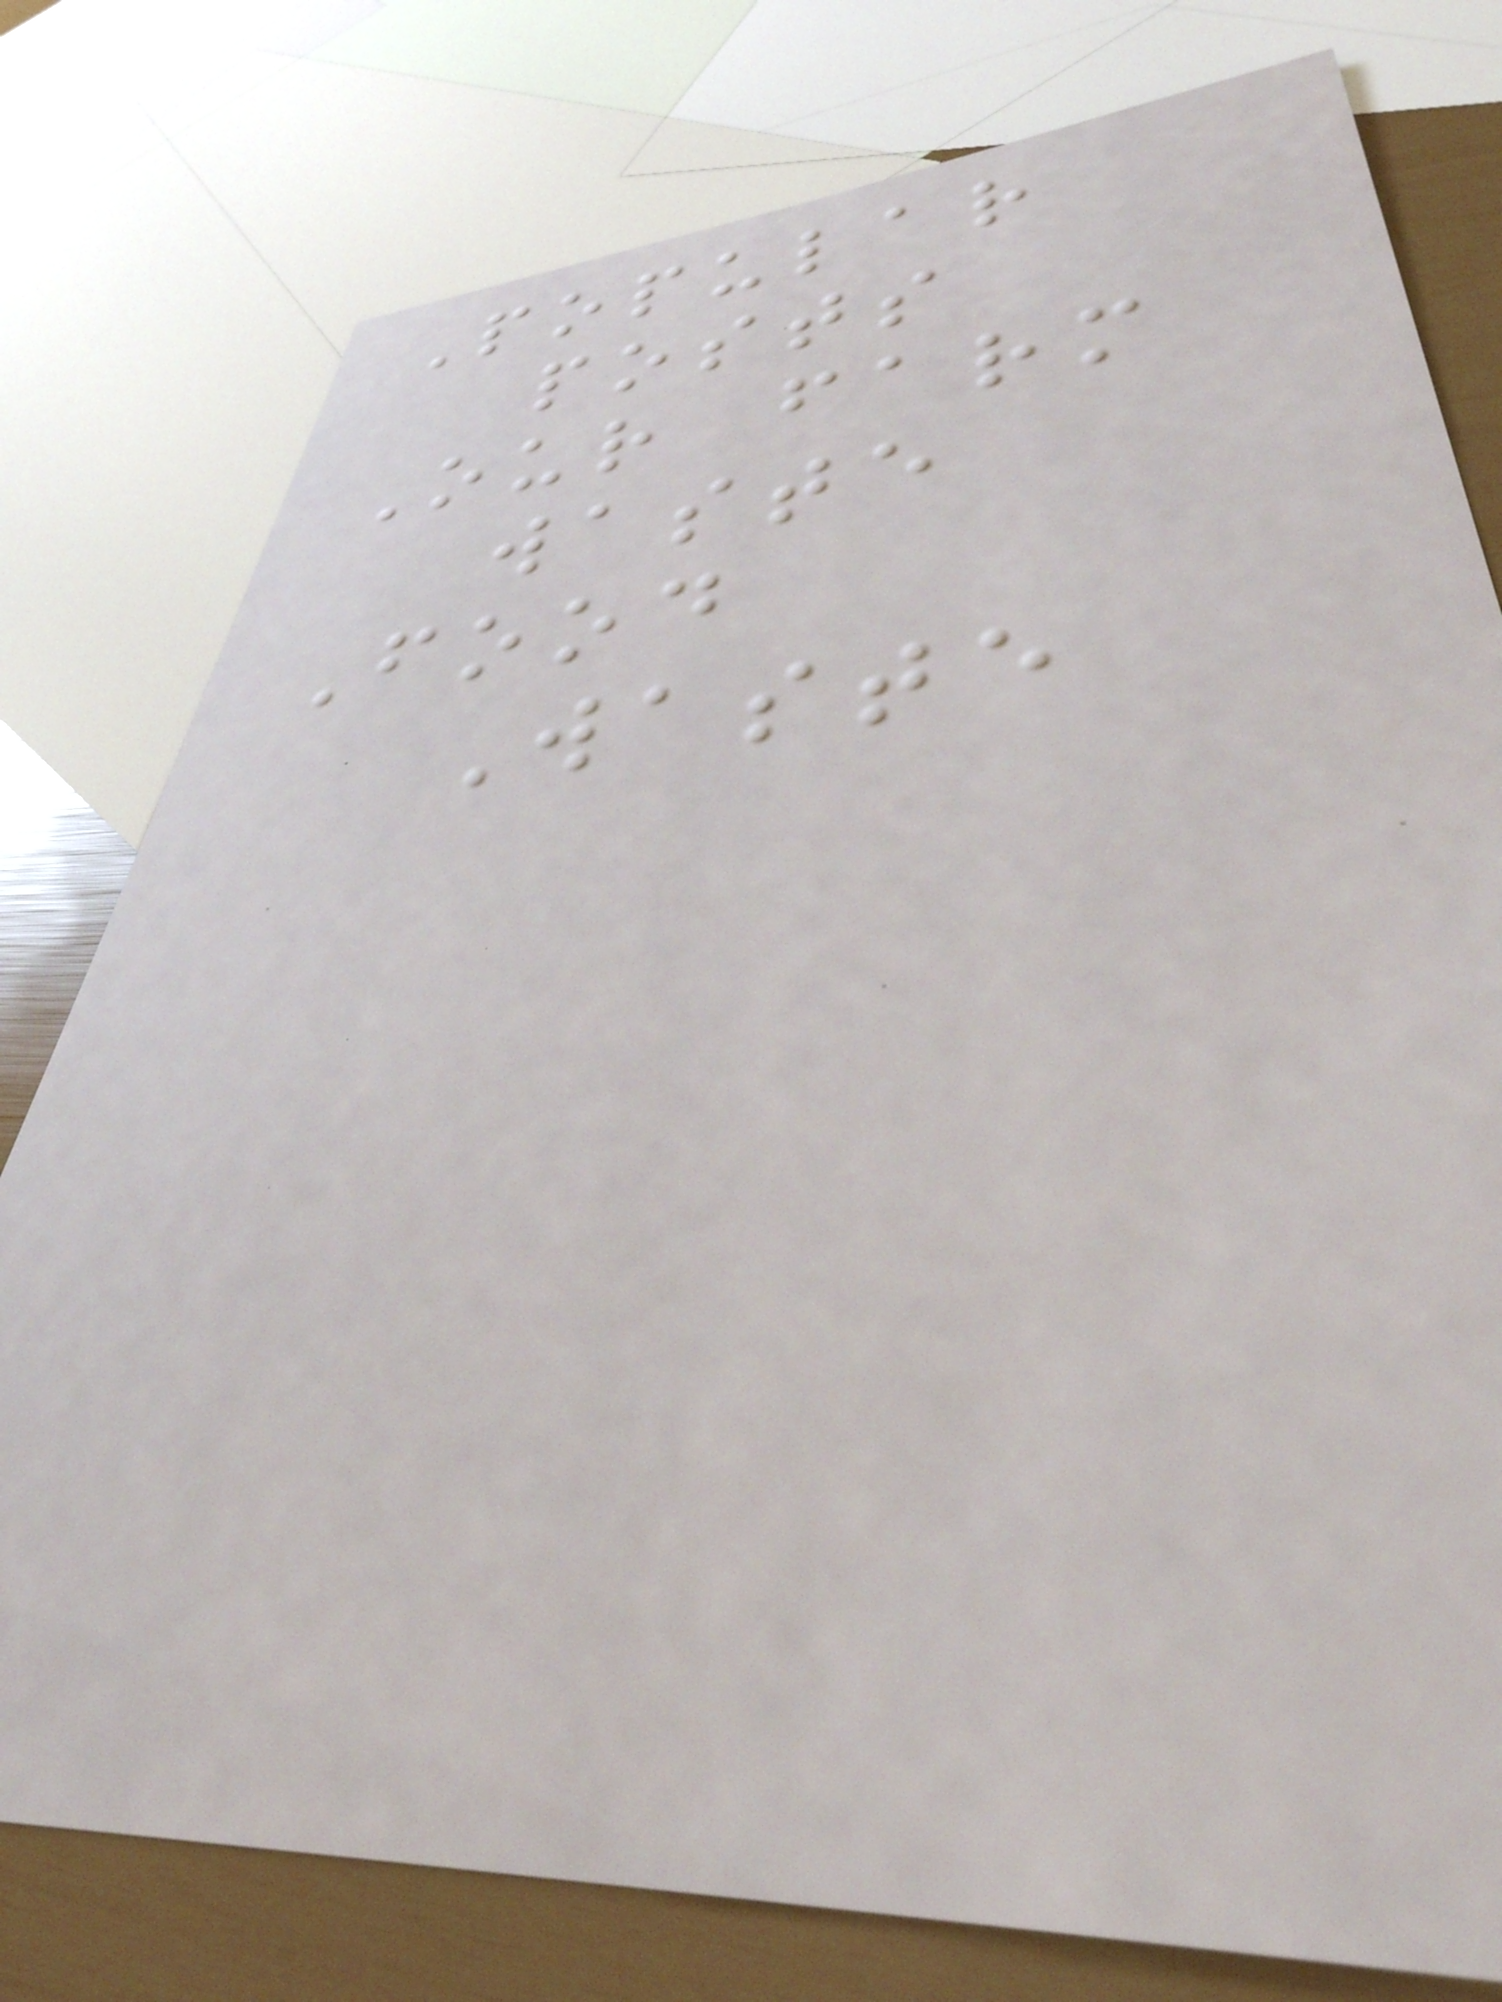Popular
posts
Our farm
waste
Food
Waste
